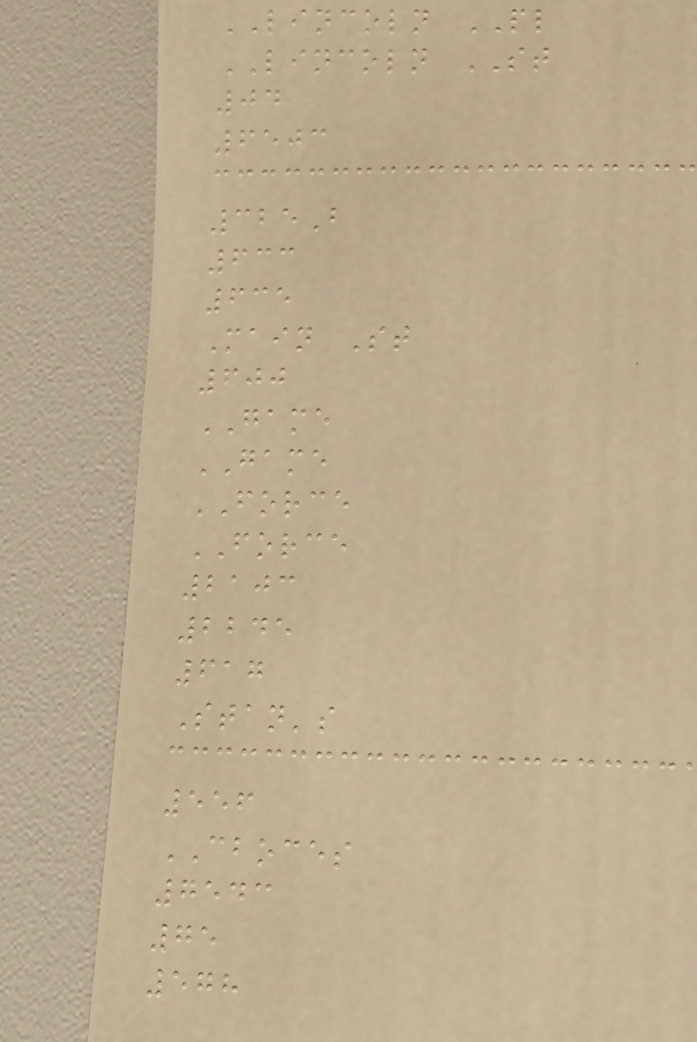LINCOLN PL
LINCOLN ST
04
6503
325B
633
635
Main St
600
GAME
GAME
FORCE
FORCE
2103
2245
617
Stan's
556
CBOCES
7543
75
578
